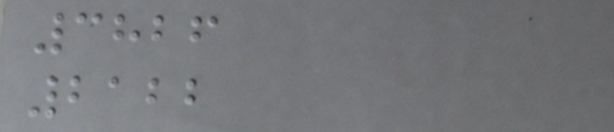3826
2122
